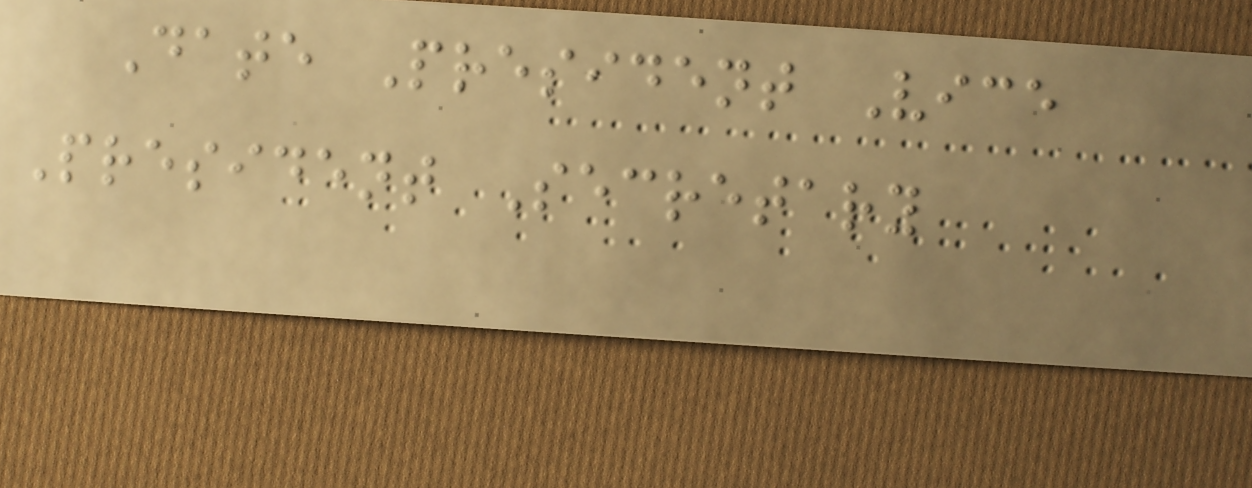Date President Vice
President Secretary
